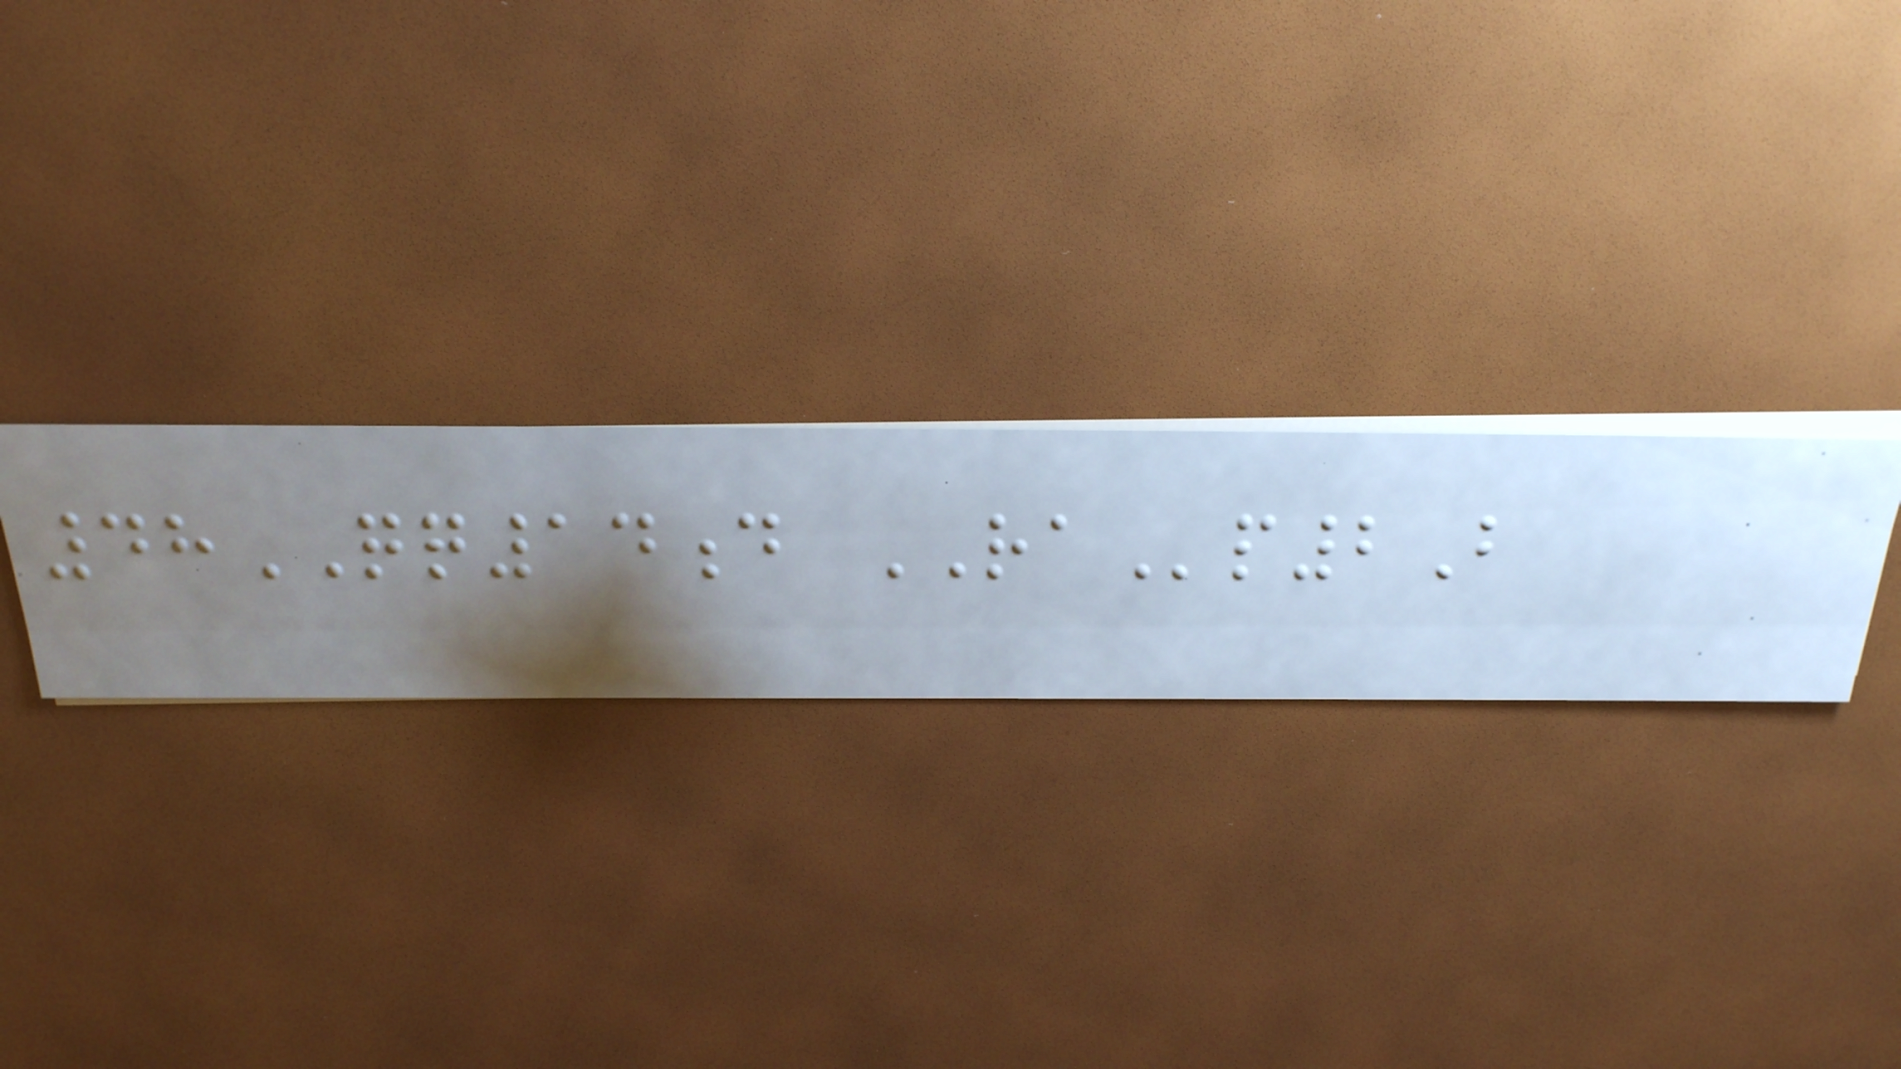48QQ14d RAp2B
